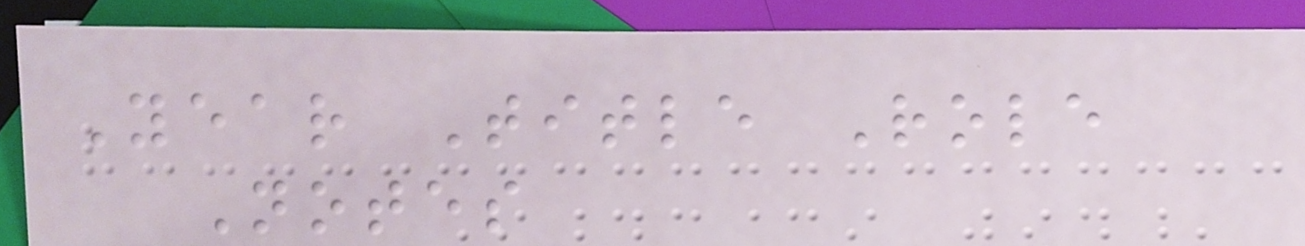Year Title Role
Notes
